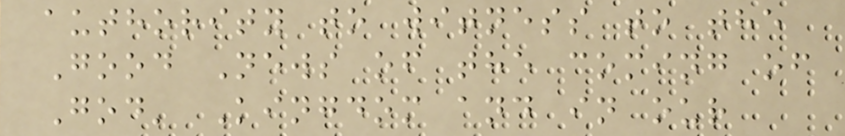authority to witness to the
Good News of the coming of
God' Kingdom and in our
